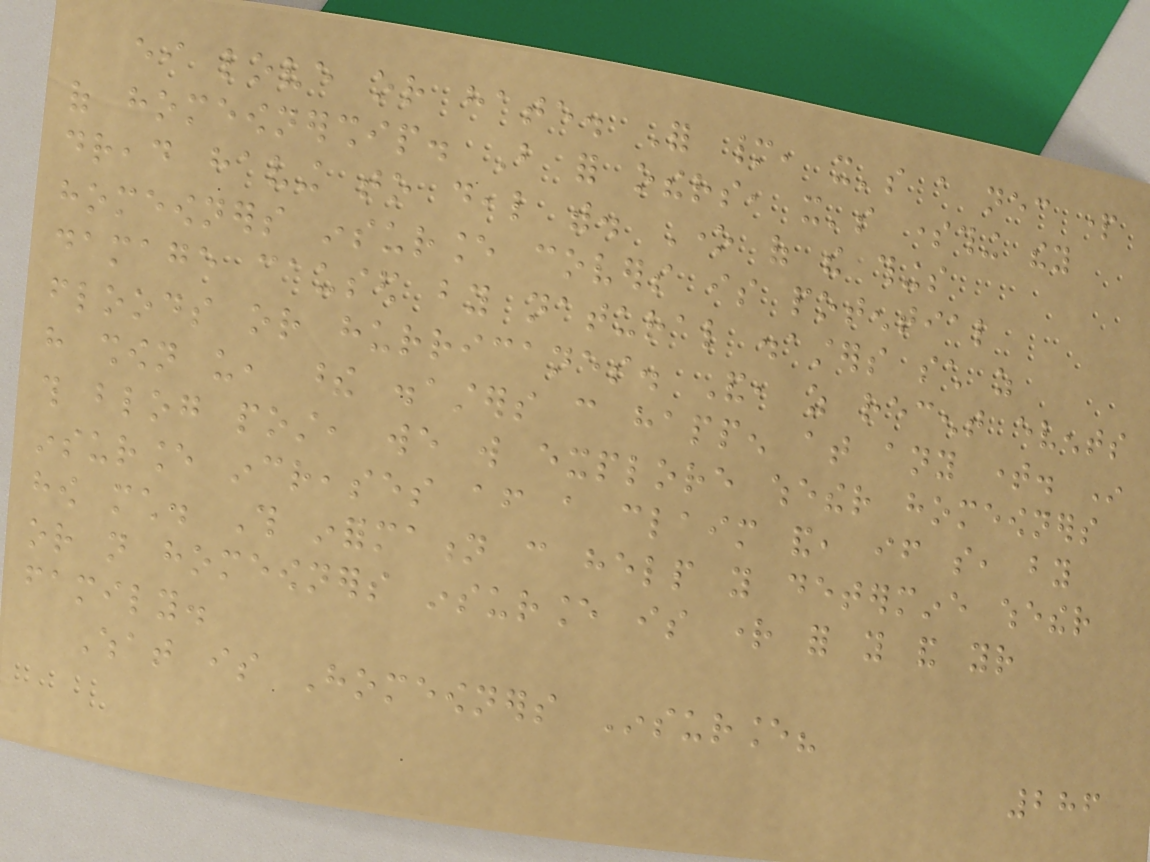either love or hate. For many, it's a necessary part
of homeownership. But for others, it's something they
dread having to deal with. One of the things
homeowners insurance covers is potential
damage caused by natural disasters such as
floods or hurricanes. And, as recent events
have shown us, these disasters can happen at any time. In
this blog post, we will explore whether homeowners
insurance increases after a claim and, if so, by
how much. This information can help you determine whether
or not homeowners insurance is right for you and your
family.
What is Homeowners Insurance?
286
